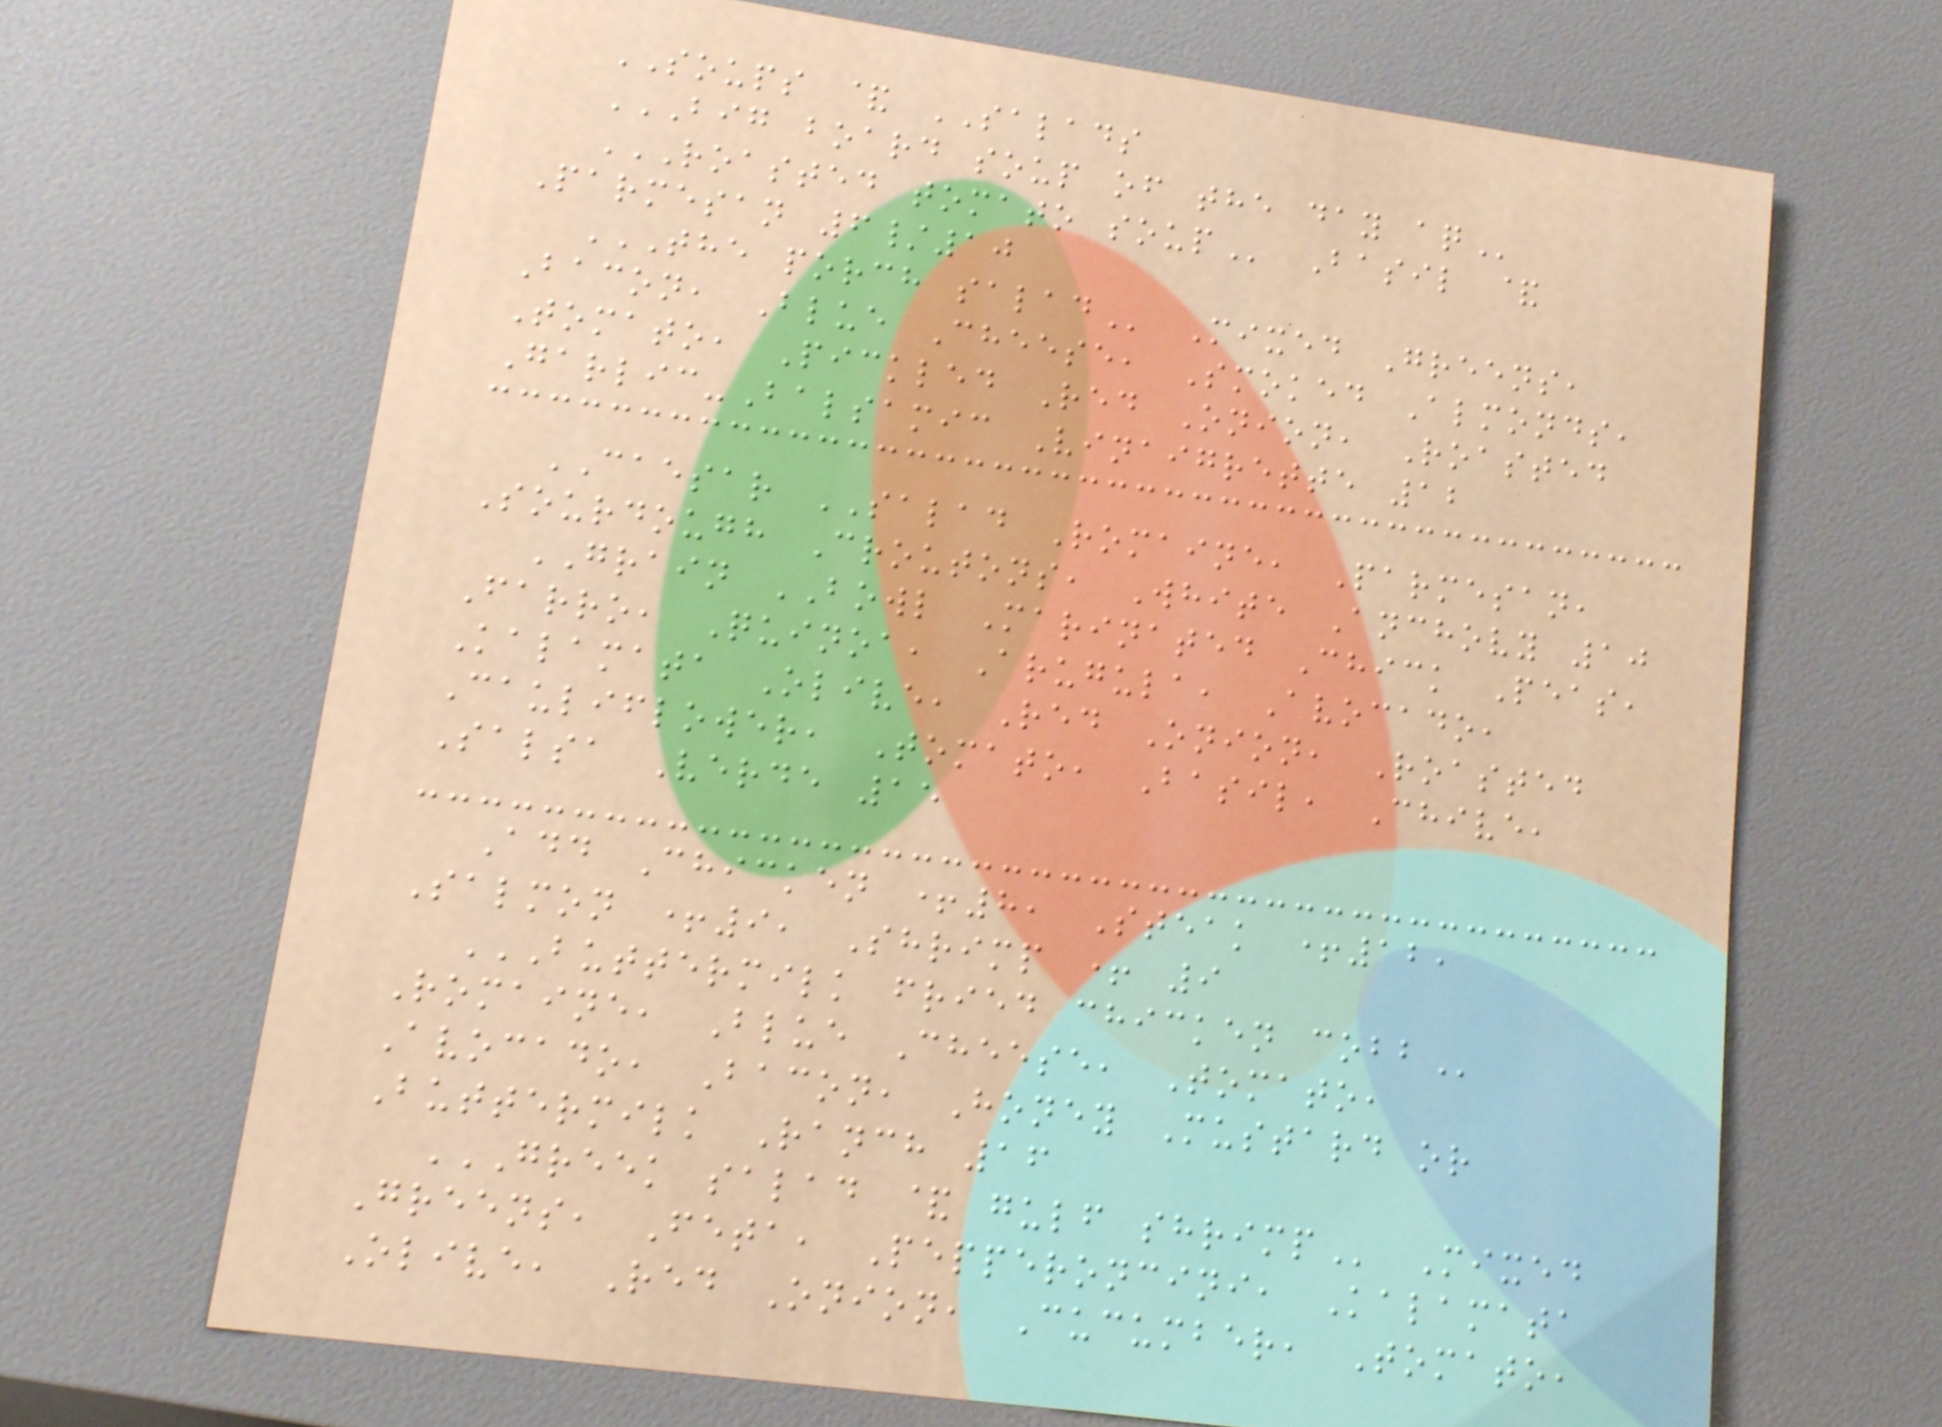SOUPS & SALADS
BIG BOARD SOUP OF THE DAY AQ
ROASTED TOMATO SOUP Basil &
Parmesan 6/10
THE PORCH SALAD Mixed Greens,
Bacon, Blue Cheese, Smoked Almonds,
Tomato, Pickled Red Onion, Roasted
Garlic-Balsamic Vinaigrette 12
CAESAR SALAD Romaine, Parmesan,
Sourdough Croutons, White Anchovy 10
GRAIN BOWL Marinated Chick Peas,
Farro, Quinoa, Arugula, Avocado,
Kalamata Olive, Red Onion, Roasted
Cauliflower, Tomato, Basil, Chive,
Salsa Verde 15
Add Chicken +8, Steak +12,
Salmon +9, Shrimp + 9
BUTTERMILK FRIED CHICKEN COBB
Romaine, Blue Cheese, Tomato,
Avocado, Bacon, Honey Mustard or
Buttermilk Ranch 16
GREEK SALAD & GULF SHRIMP Mixed
Greens, Feta, Pepperoncini, Kalamata
Olive, Red Onion, Cucumber, Tomato,
